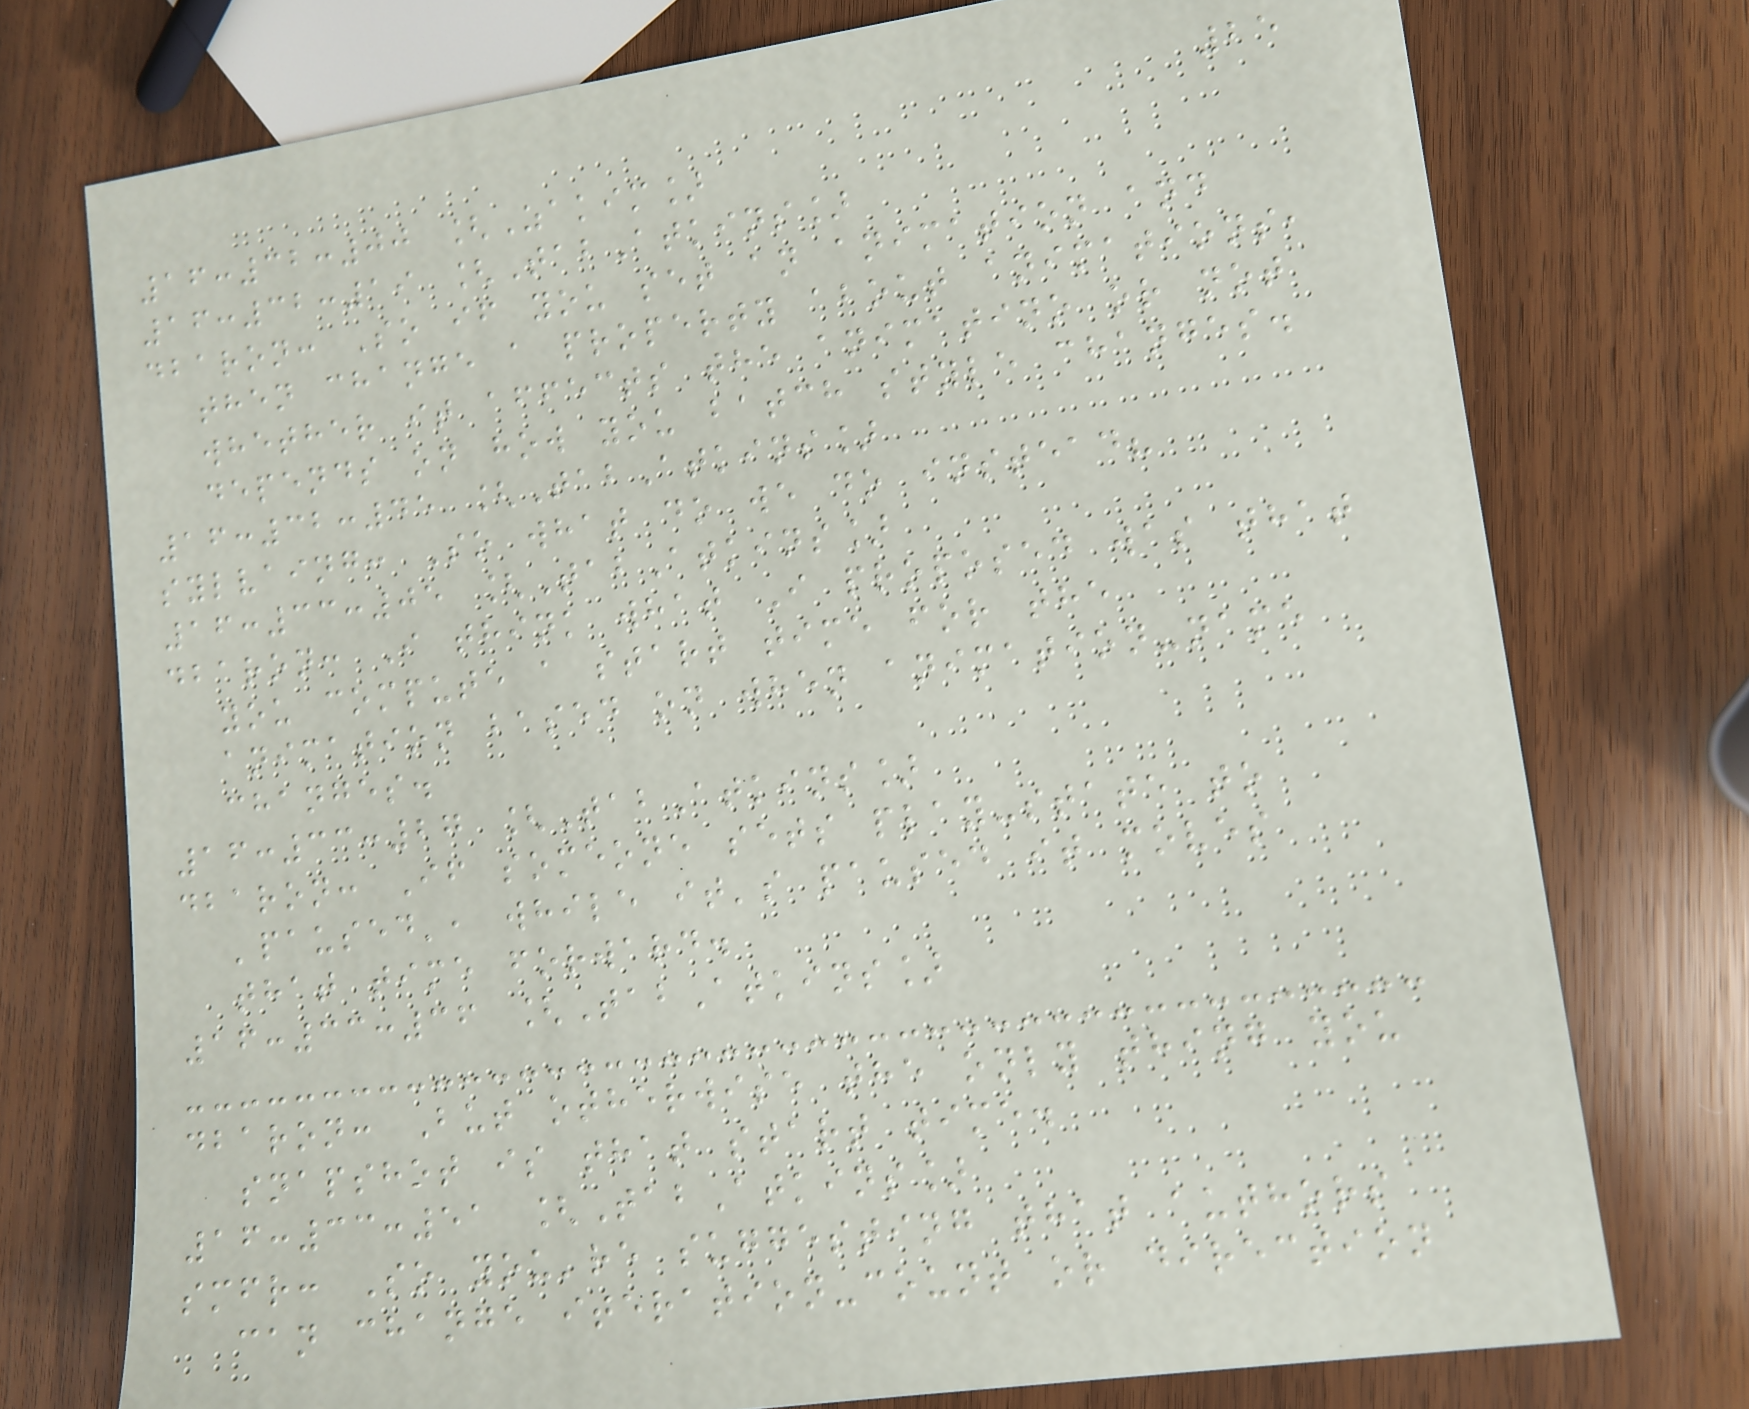25
16:32:00 [Zakim]
16:32:19 [TabAtkins]
dbaron: So if you set an animation and
then change a property about animations,
whether it affects the animatino or not
depends on how you batch style changes.
16:32:45 [TabAtkins]
sylvaing: So what do we do instead?
16:33:05 [TabAtkins]
dbaron: I think what I proposed was that
you compute a start time for the
animation based on when animation-name
changes.
16:33:27 [TabAtkins]
dbaron: If someone sets play-state to
'paused', while it's paused it moves
that time forward.
16:33:36 [TabAtkins]
dbaron: But otherwise the only thing you
snapshot is that start time.
16:33:51 [TabAtkins]
smfr: So you're suggesting that authors
can change iteration-count or direction
